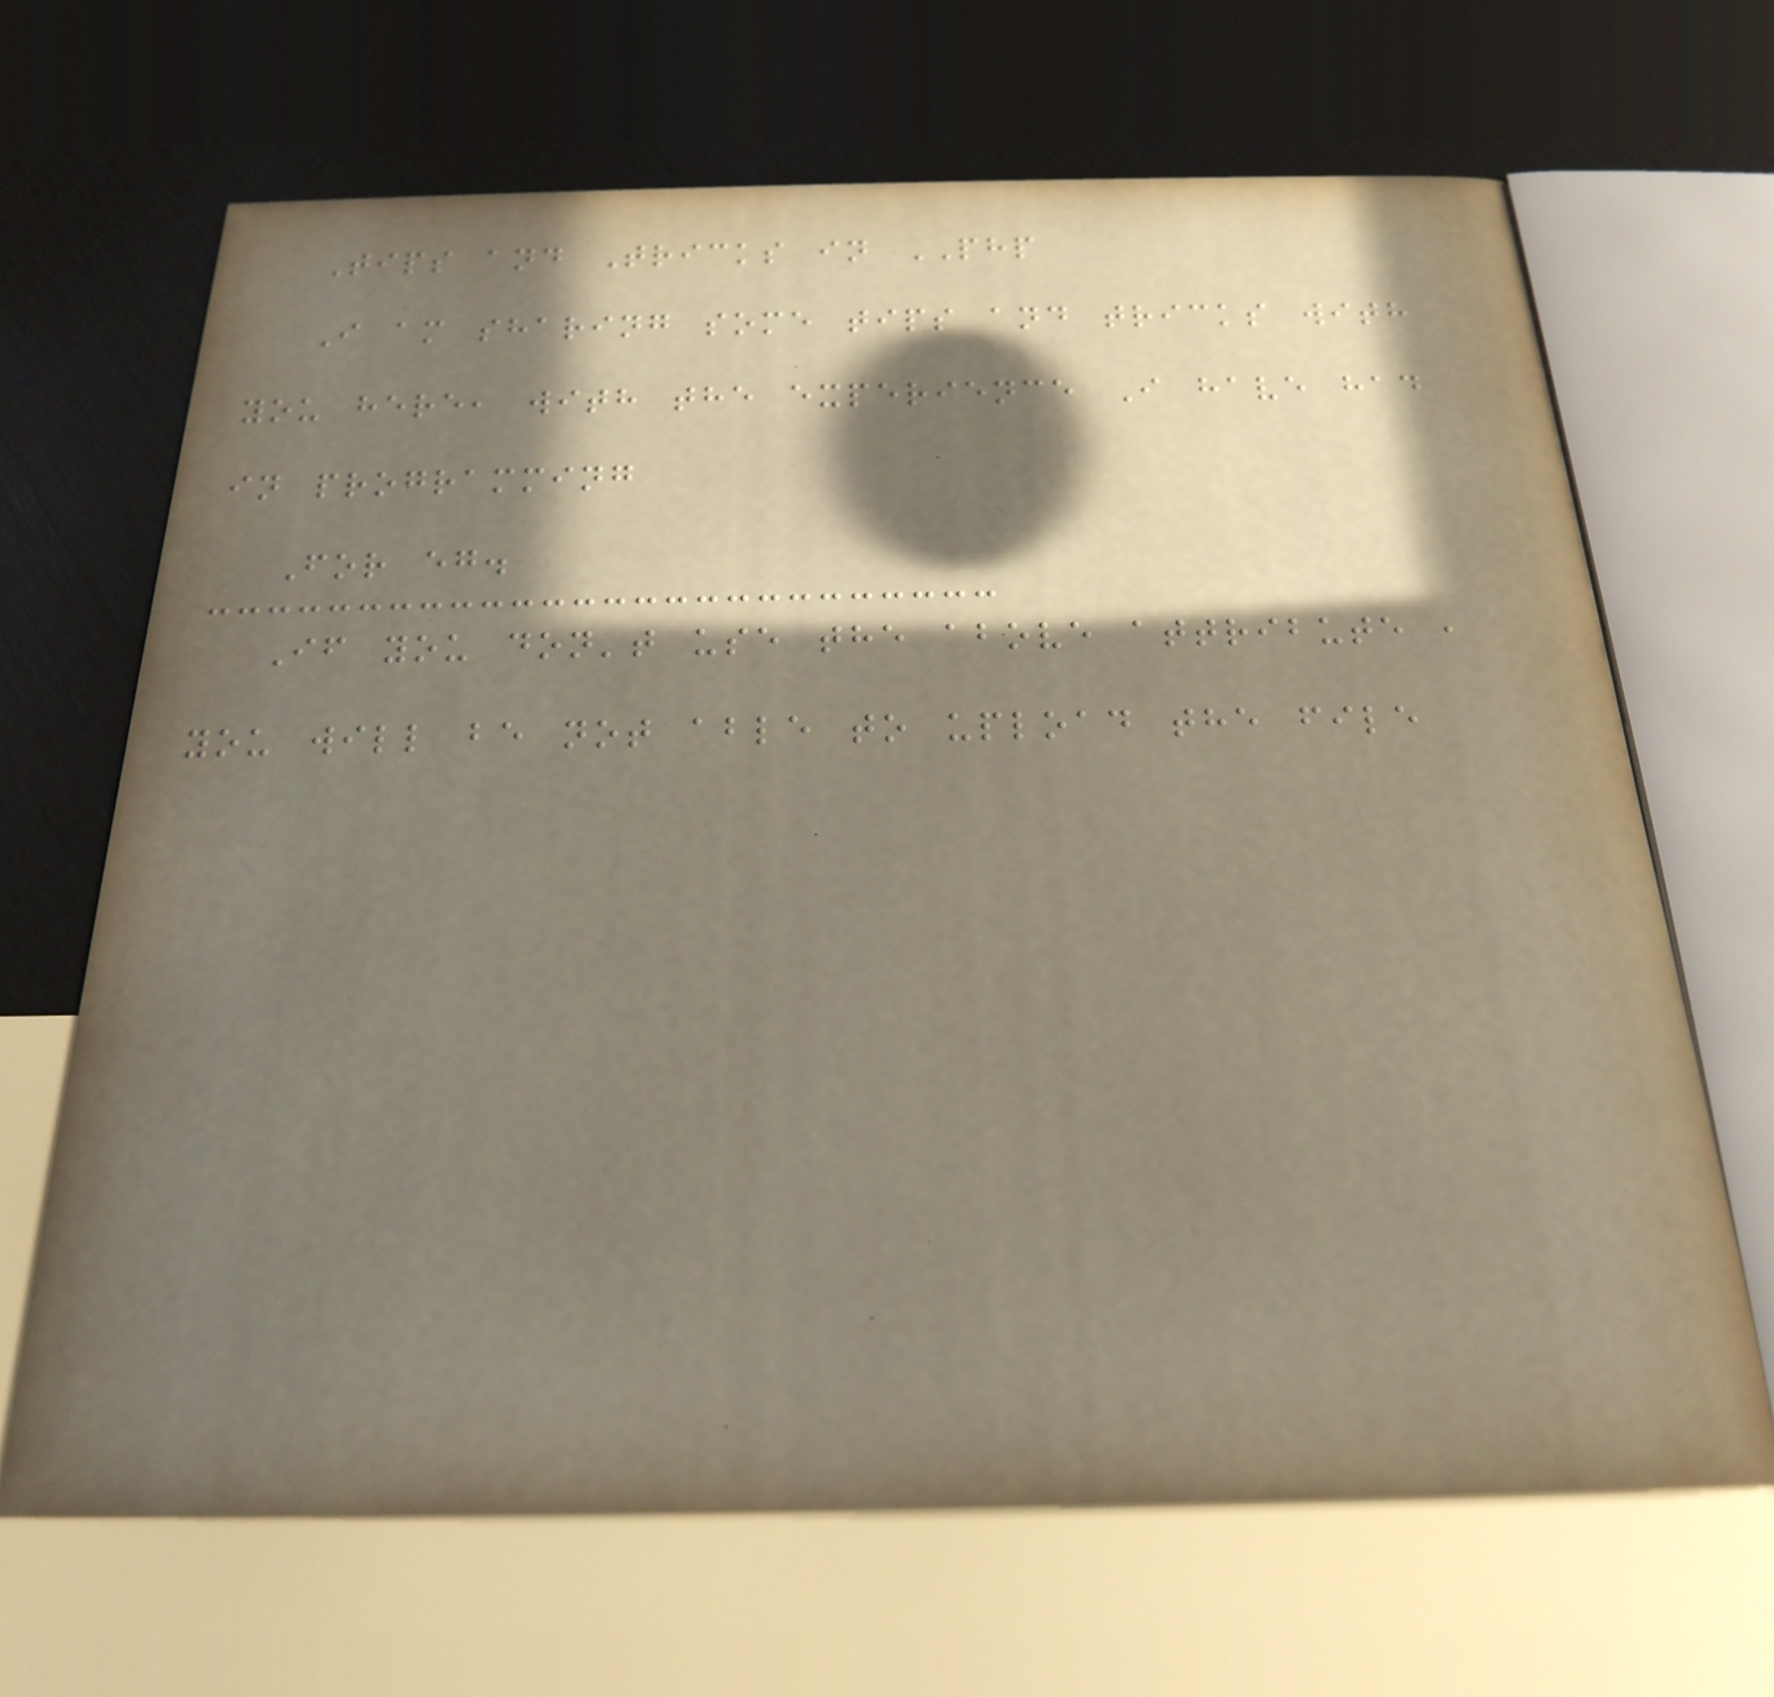Tips and Tricks in PHP
I am sharing some tips and tricks with
you here, with the experience I have had
in programming
For eg.
If you don't use the above attribute ,
you will be not able to upload the file
